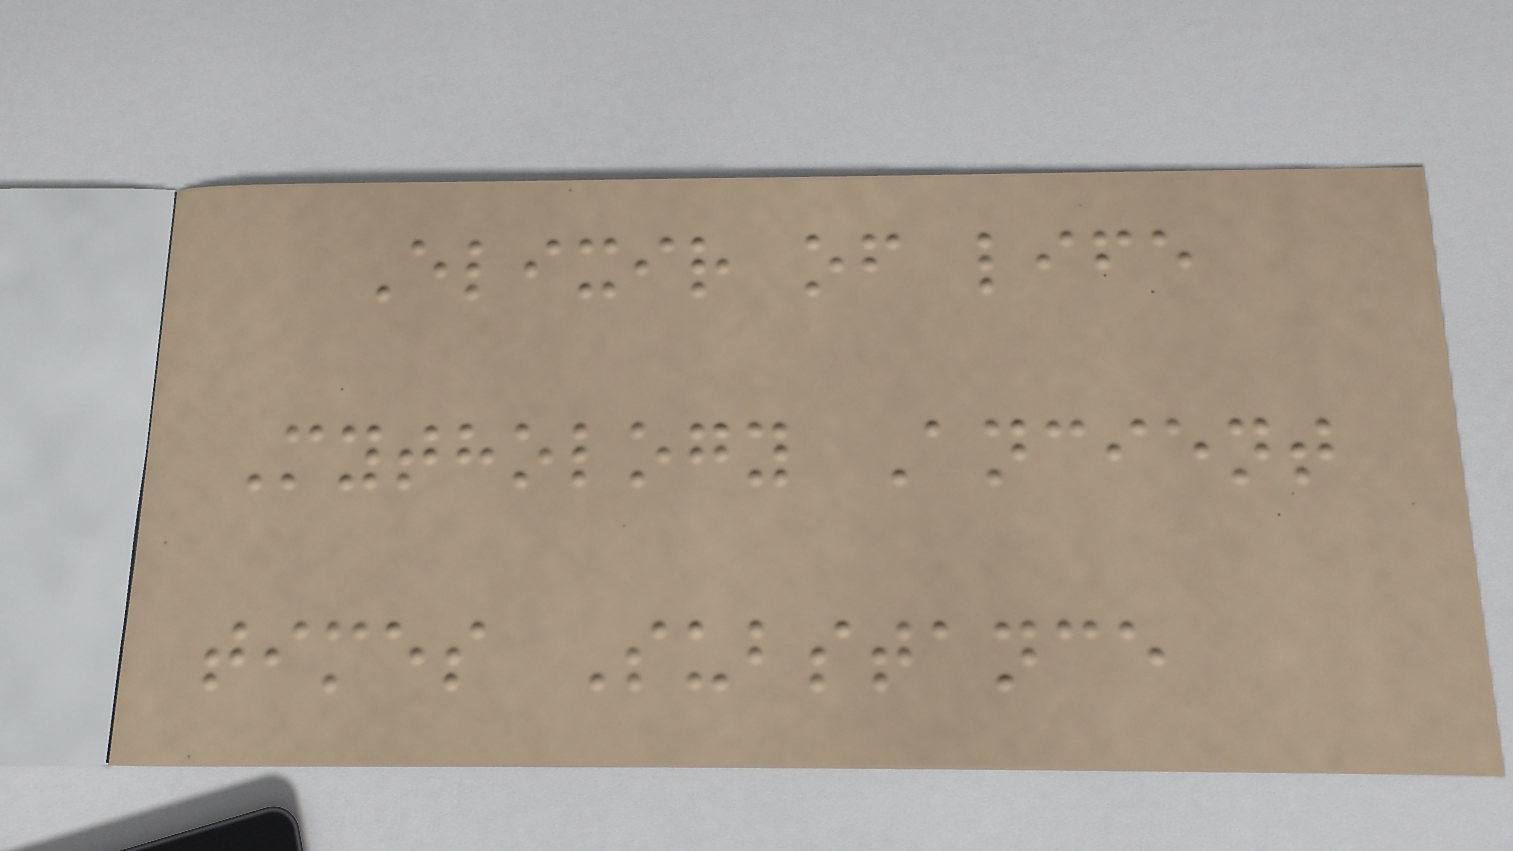Elixir of life
Mythology Ancient
times Substance
